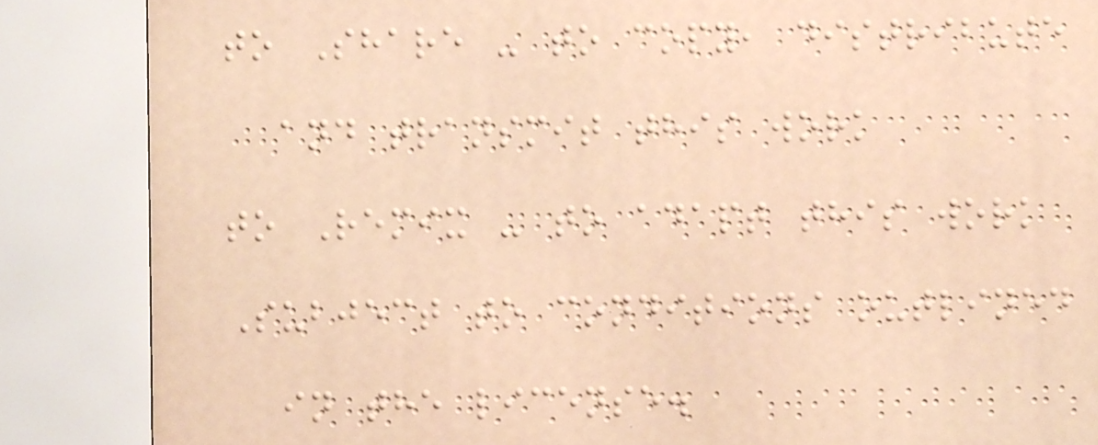to Share - to copy, distribute
and transmit this work
to Remix - to adapt this work
Subject to conditions outlined
in the license.
